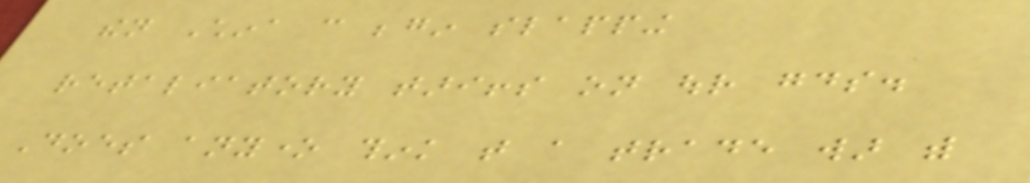then China can begin slapping
retaliatory tariffs on our goods.
Does anyone think that a trade war with
